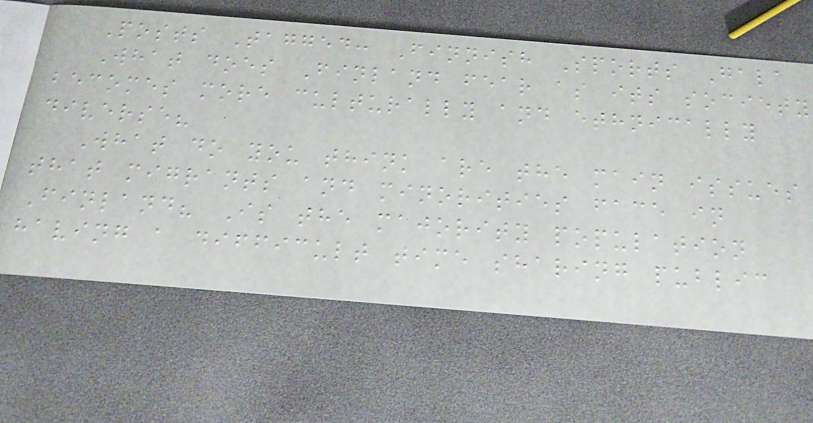Posts Tagged: Finnish Sports Gala
What does Finland fear as its society
becomes more culturally and ethnically
diverse?
What do you think are the main issues
that migrants and minorities face in
Finland? Is the majority population
having a difficult time sharing public
